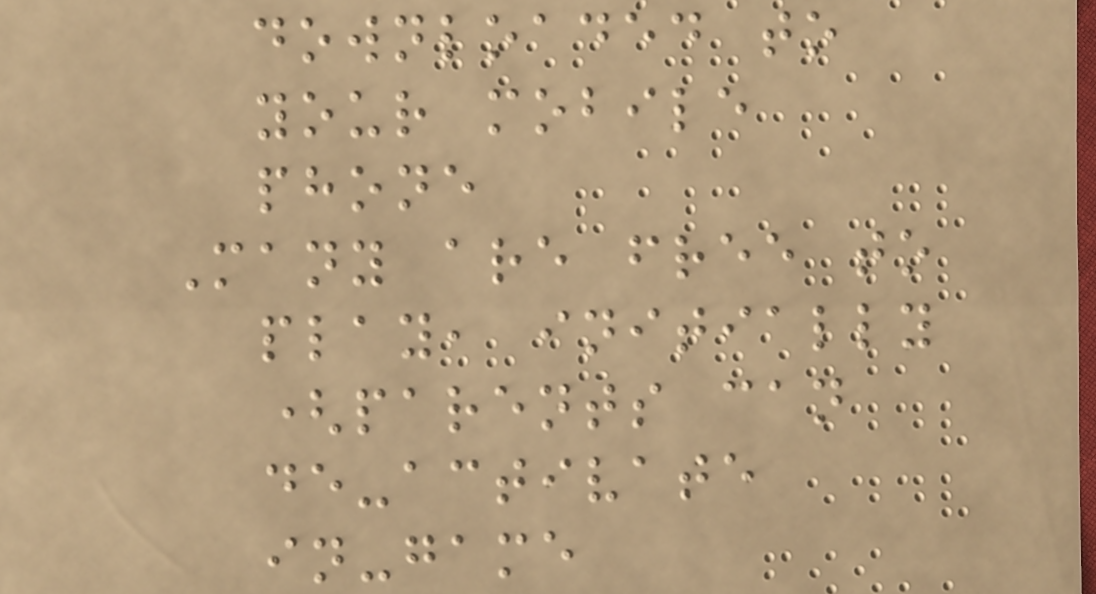downloaded to
your mobile
phone
Many are free to
play, initially
(parents can
de-activate
in-game
